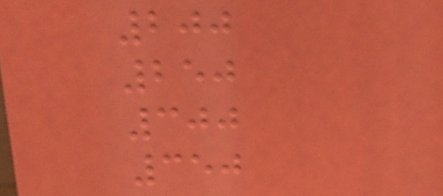200
250
300
350
